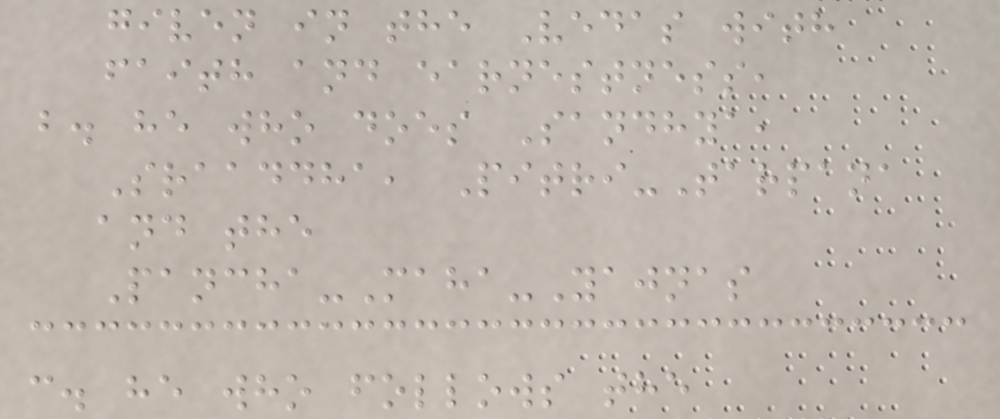given in the Vedas with
faith and earnestness,
b. he who does Sandhya,
Sraaddha, Pitri-Tarpana
and the
Pancha-Maha-Yajnas
c. he who follows the
